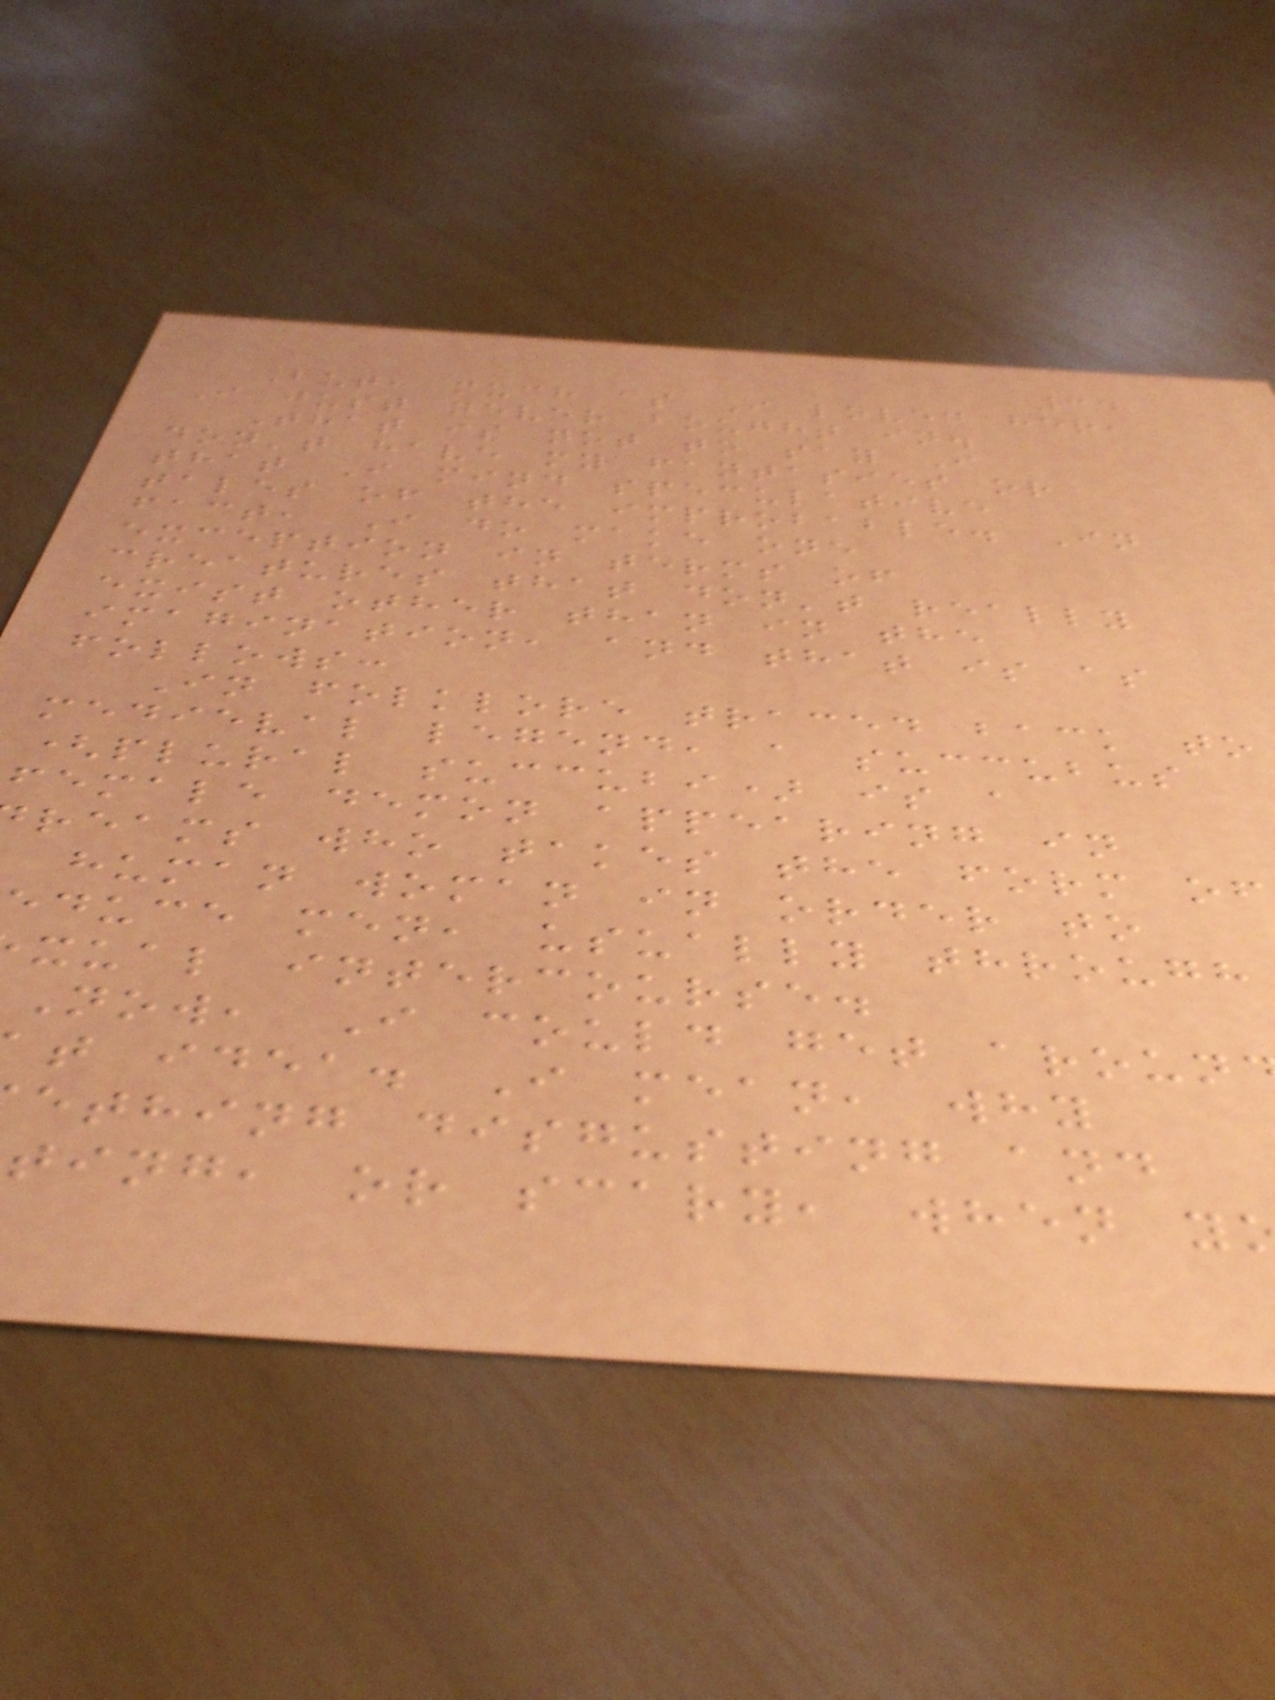34
But, much as I loved her,
I just never bought in.
That is not to say I
don't have my fantasies or
that I mind speculative
tales of the improbable. In
fact, I do make one
exception in terms of
creatures that don't really
exist other than in the
imagination, and that is as
follows:
In folklore traced back to
medieval legend, a succubus
(plural succubi) is a
female demon appearing in
reams who takes the form of
human woman in order to
educe men, usually through
xual intercourse.
Now, I could get aroun
t idea. I mean, why
ething disgusting and
ting, or scary, when y
